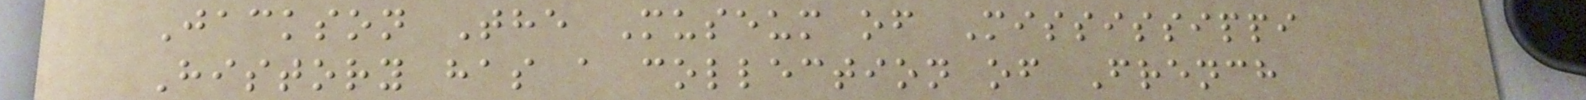Jackson The Museum of Mississippi
History has a collection of French
